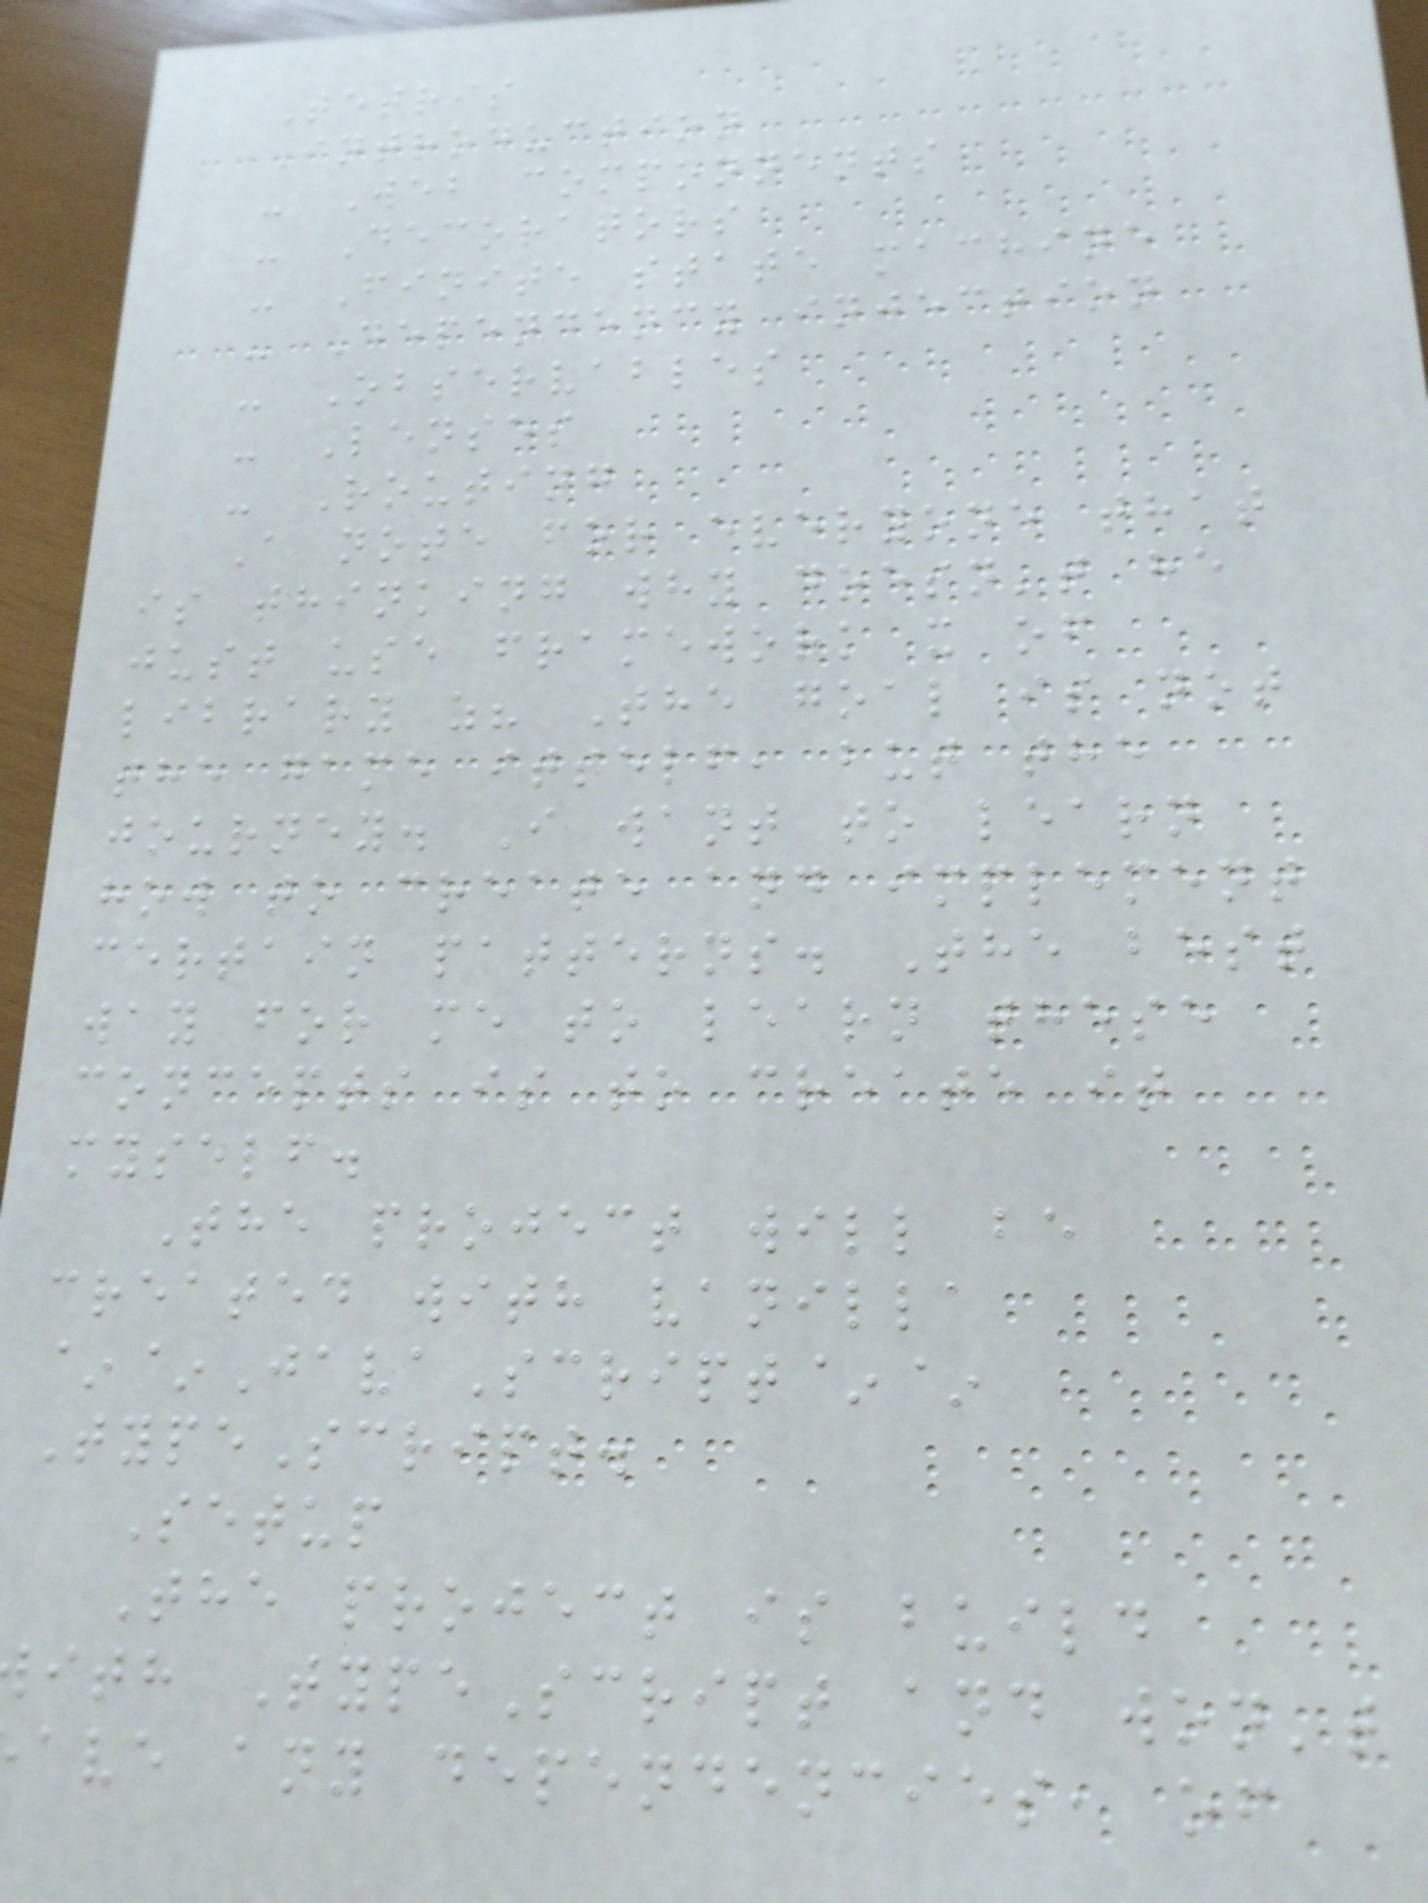Tetris
Introduction
- Web componnents
- Decorators
- Finite state machine
- Dependency injection
- Observables
- Lenses
- Routing
A note for everyone that
is thinking why doesn't he
just use framework x of
library z? The goal is not
the game itself, but the
journey. I want to learn
how to create and implement
certain patterns. The best
way for me to learn these
concepts is to create it
myself.
The project will be
created with vanilla
~~JavaScript~~
TypeScript.
Setup
The project is build
ith TypeScript and won't
ave any dependencies, of
